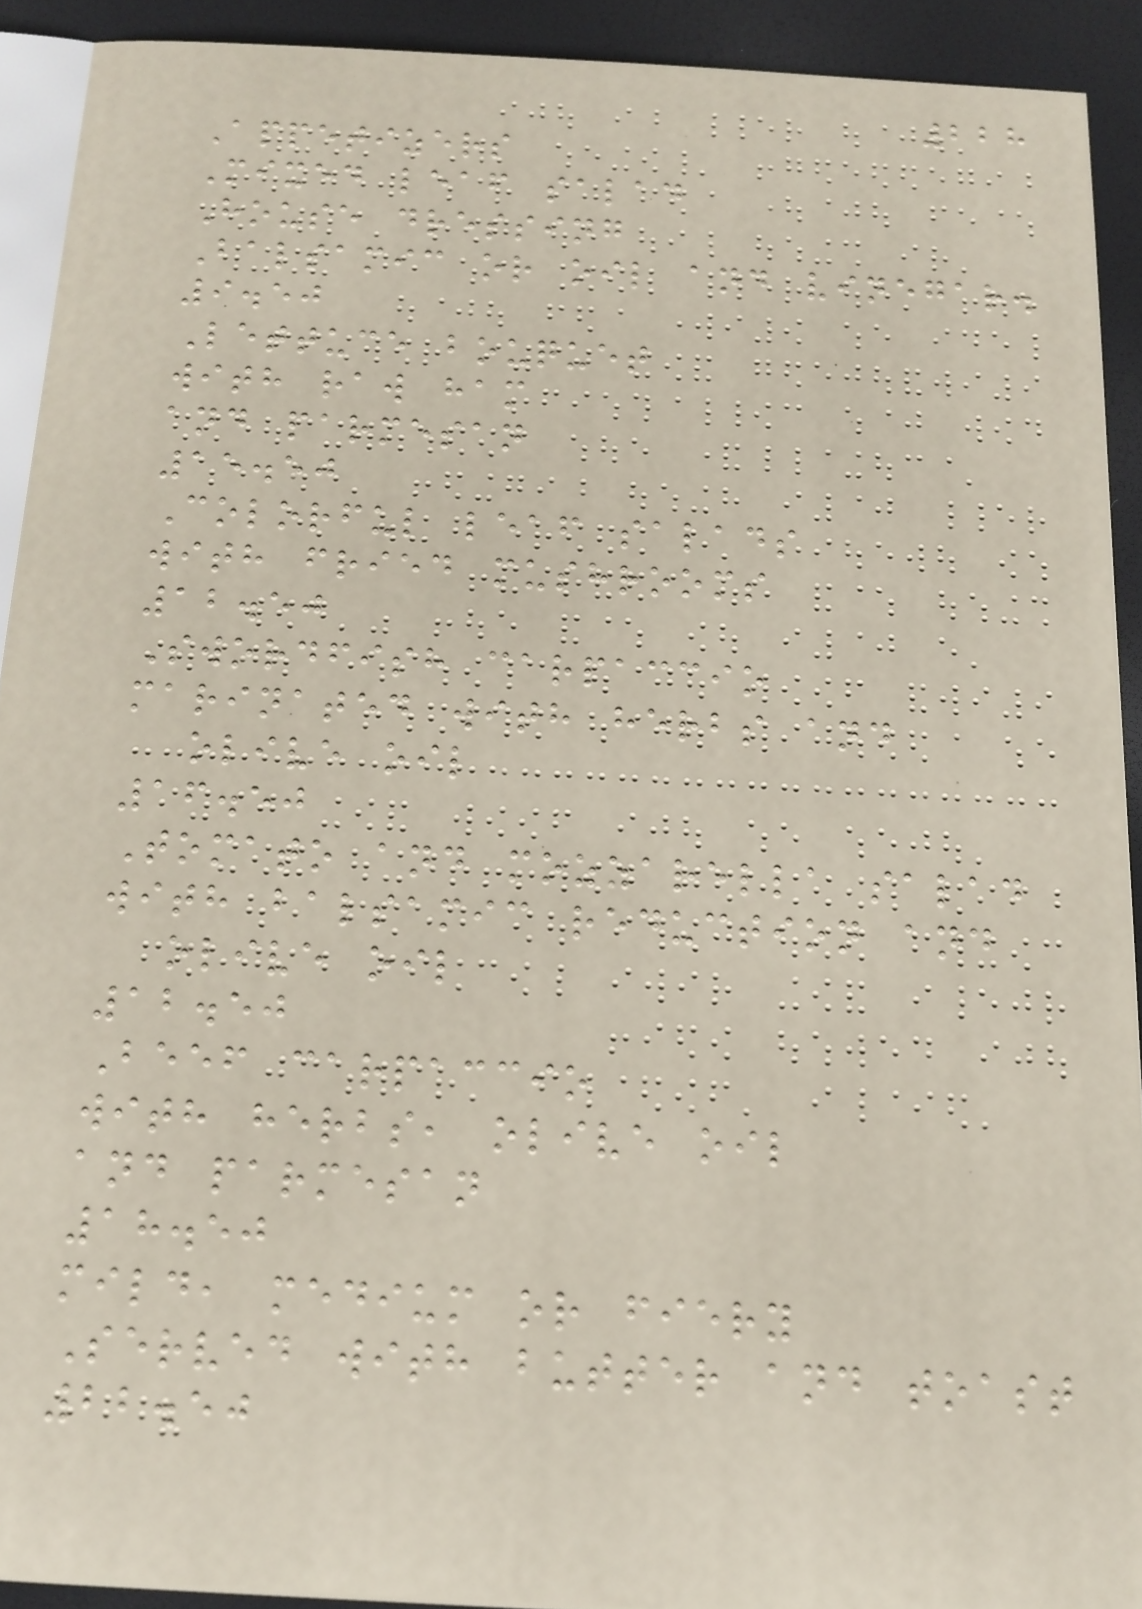228
Appetizers
Mixed leaf salad
House dressing
Balsamic or oil and vinegar.
9.50
Lettuce bouquet
with raw ham
and parmesan
15.50
Colorful leaf salads
with fried mushrooms
12.50
Swordfish carpaccio
marinated with herbs and
olive oil
16.50
Tomato and mozzarella salad
with balsamic reduction and
olive oil
12.50
Beef carpaccio
with herbs, olive oil
and parmesan
18.50
mild, medium or fiery
Served with butter and toast
22.50
